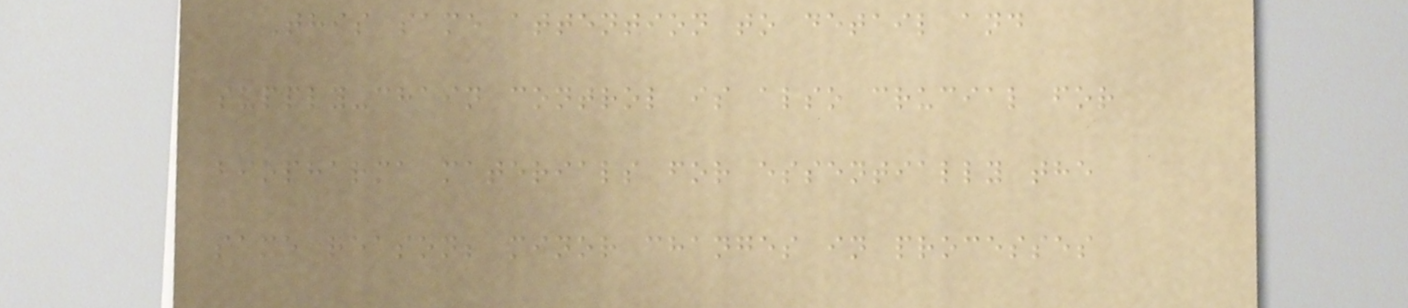This same attention to detail and
supply-chain control is also crucial for
biopharma materials for essentially the
same reason; minor changes in processes
